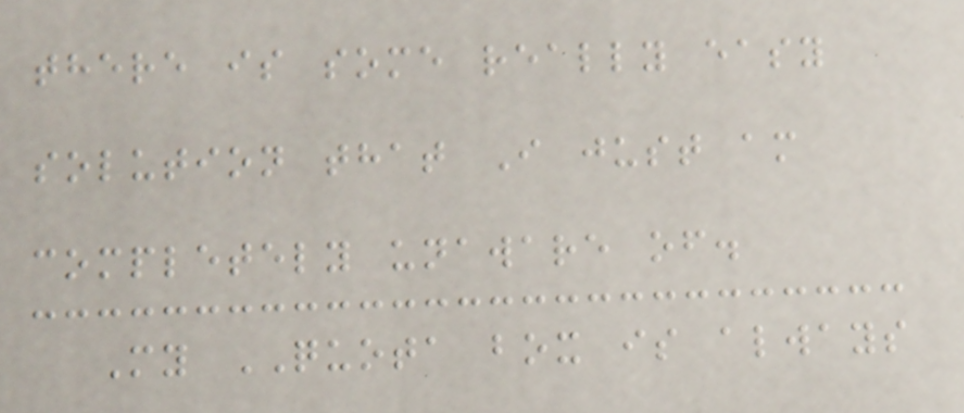there is some really easy
solution that I just am
completely unaware of.
My QUOTA box is always
